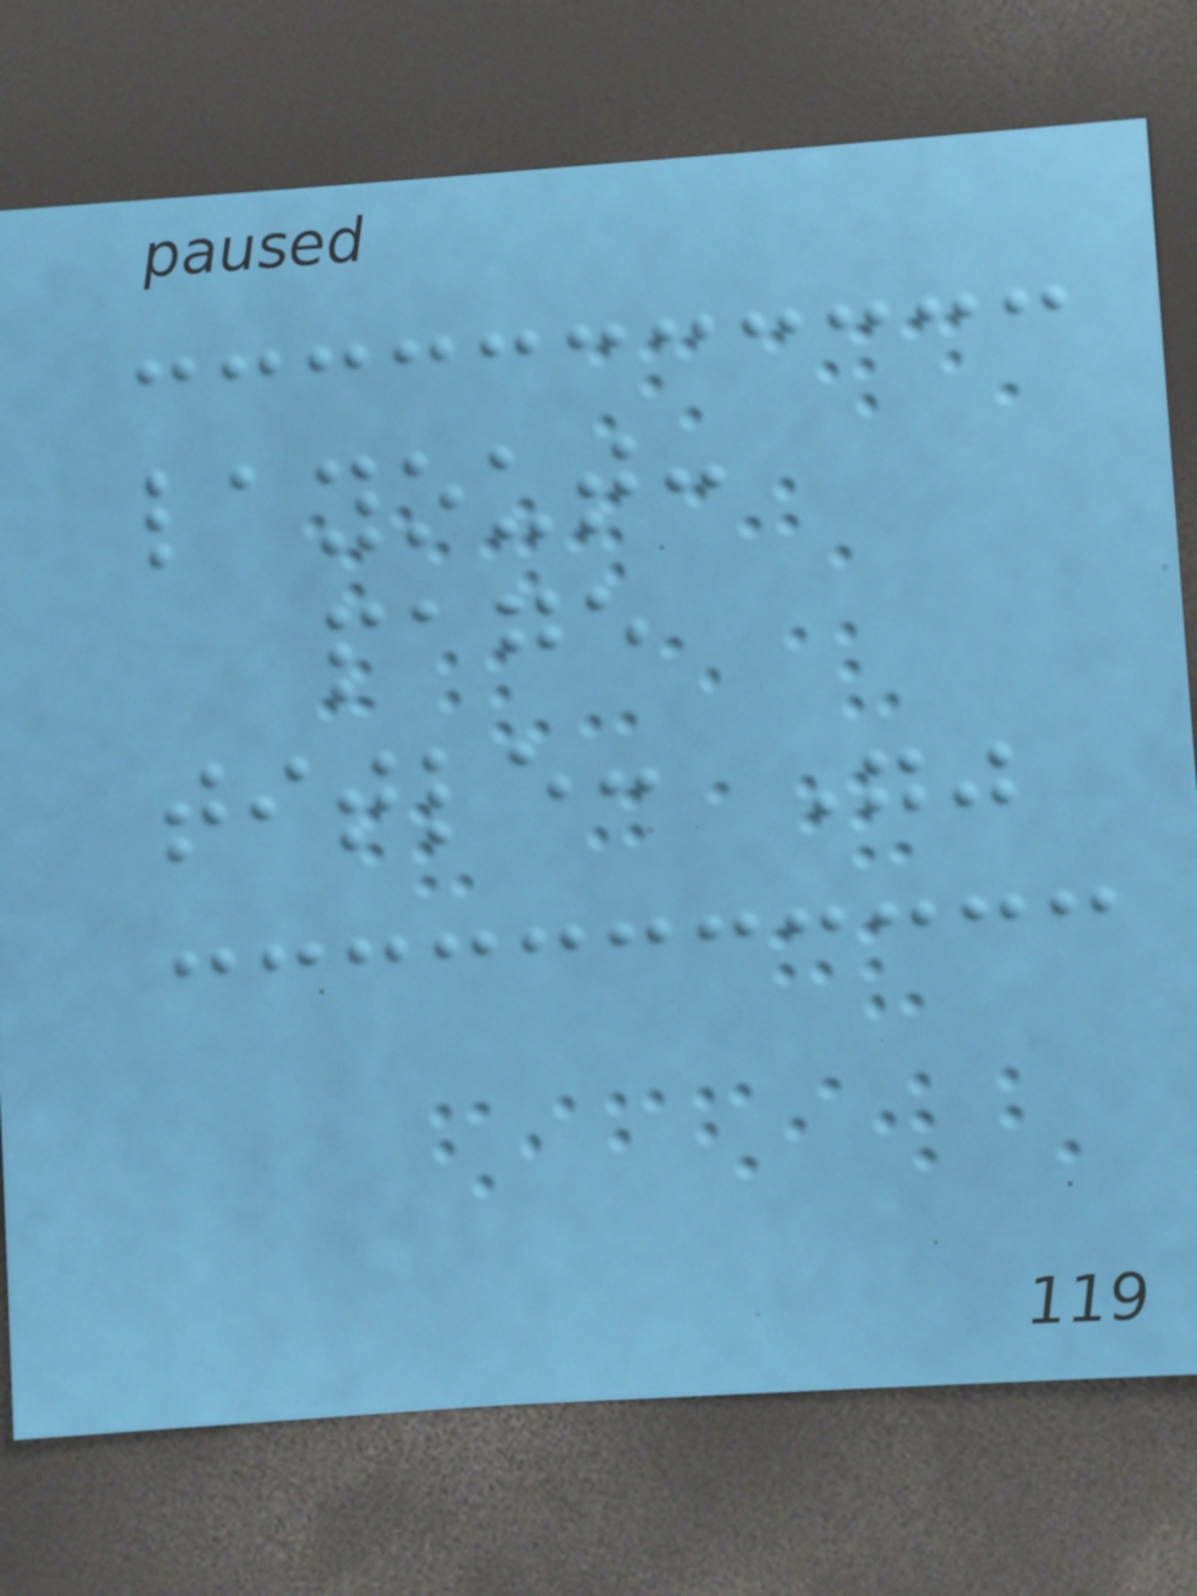layout:
page
title: ""
